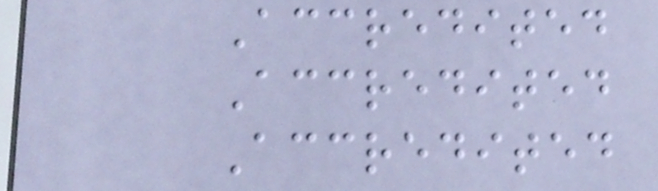Accredited
Accredited
Accredited
